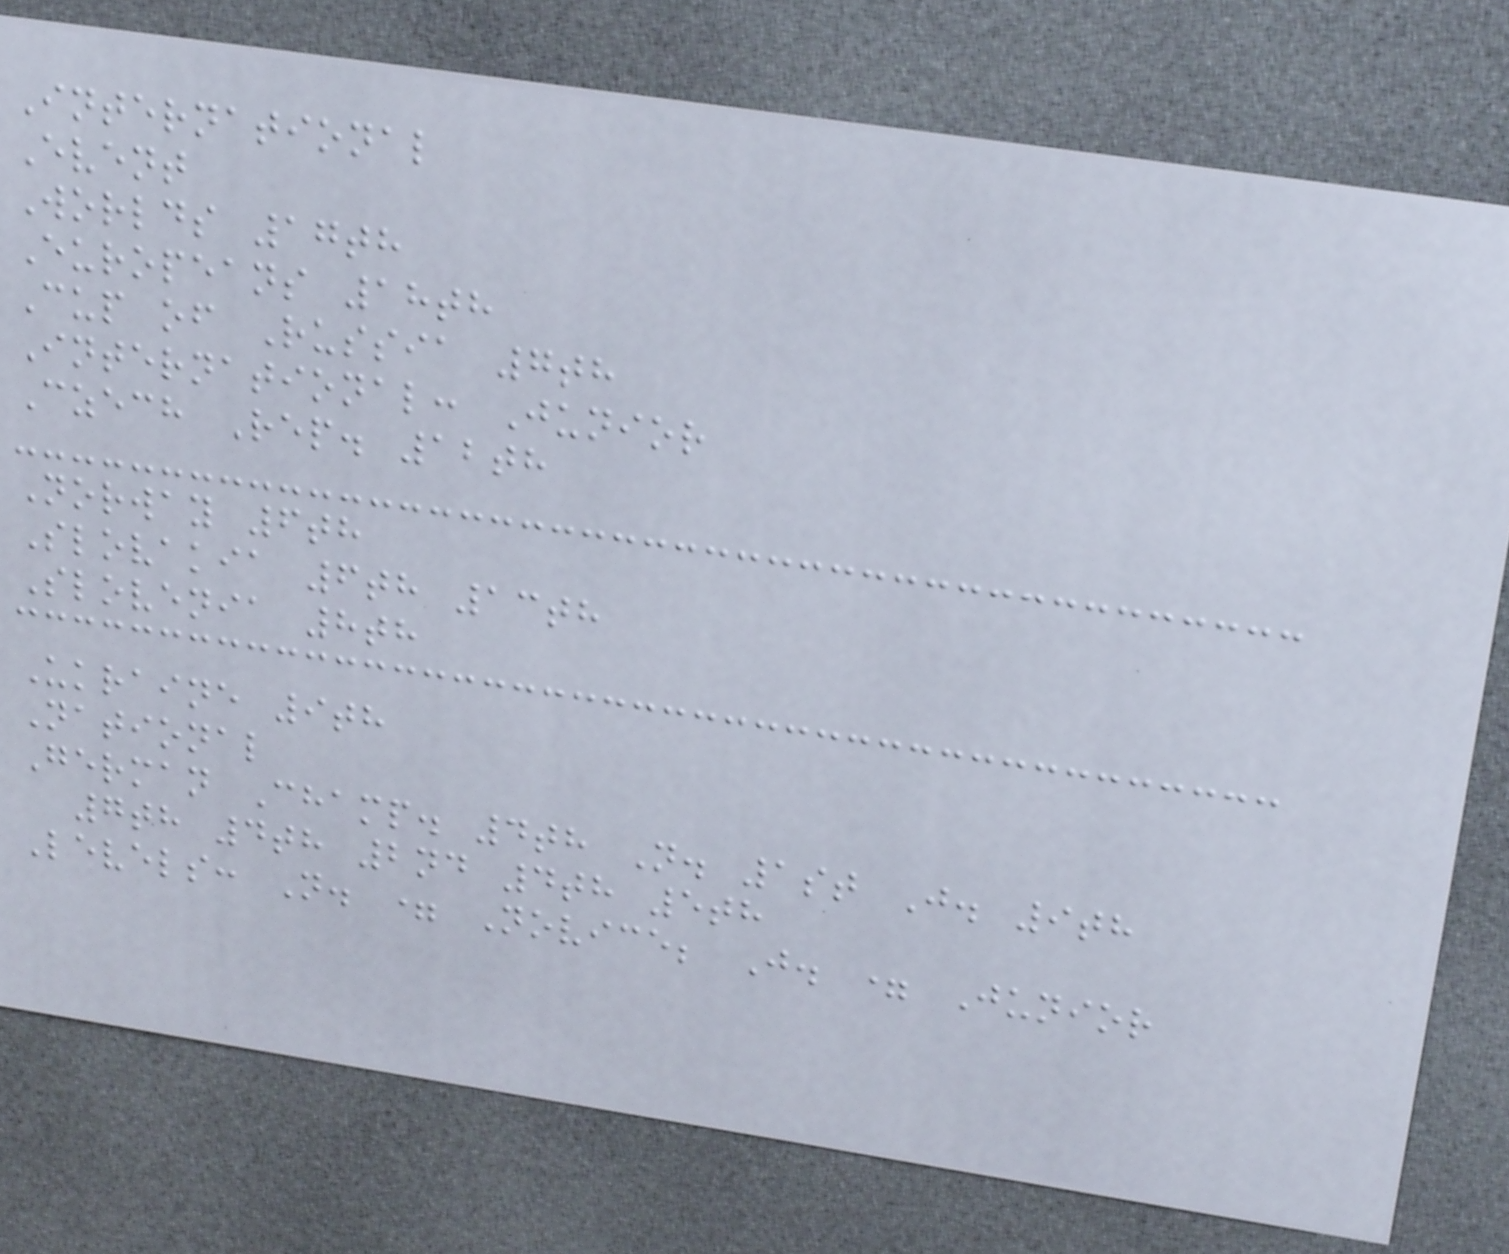International
Event
Worlds 17th
Europeans 18th
Cup of Russia 7th
International: Junior
Czech Rep. 12th
Norway 6th
Slovakia 6th 13th
Slovenia 8th
Ukraine 9th
National
German Champ. 4th N. 1st J. 9th
7th 4th 2nd 4th 5th
Levels: N. = Novice; J. = Junior
